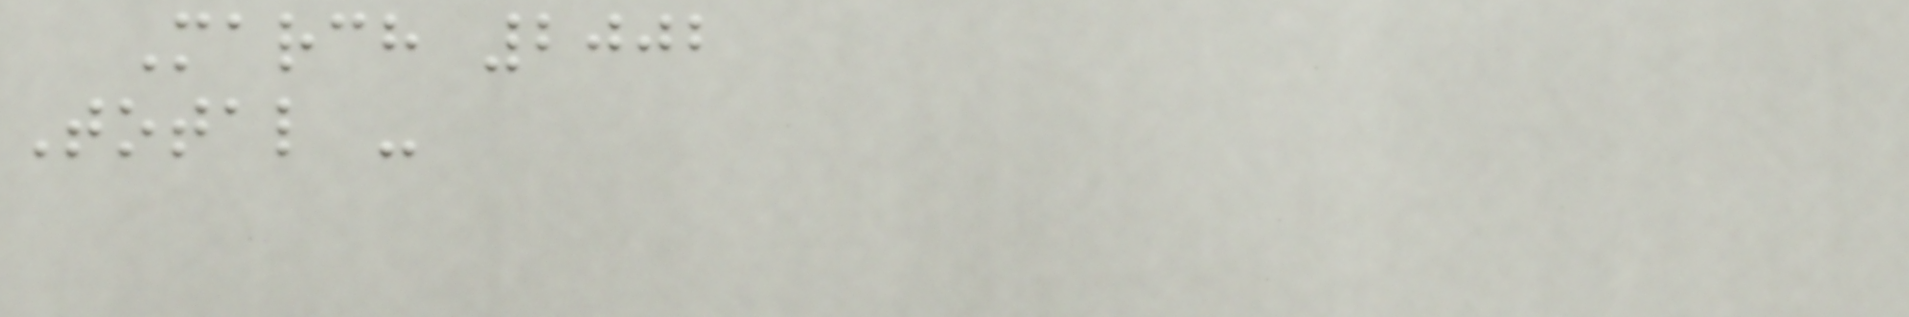March 2002
Total -
